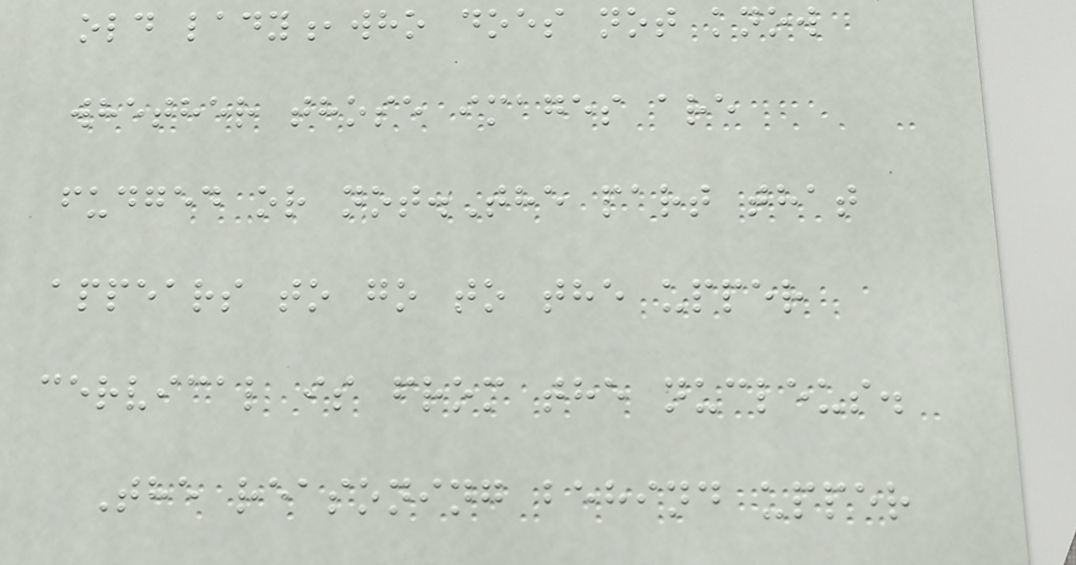old lady,who does not know
whether those images are
fudged or not.The part that
appears to go to the upper
cervical is from the nucleus.
The reasoning behind upper
